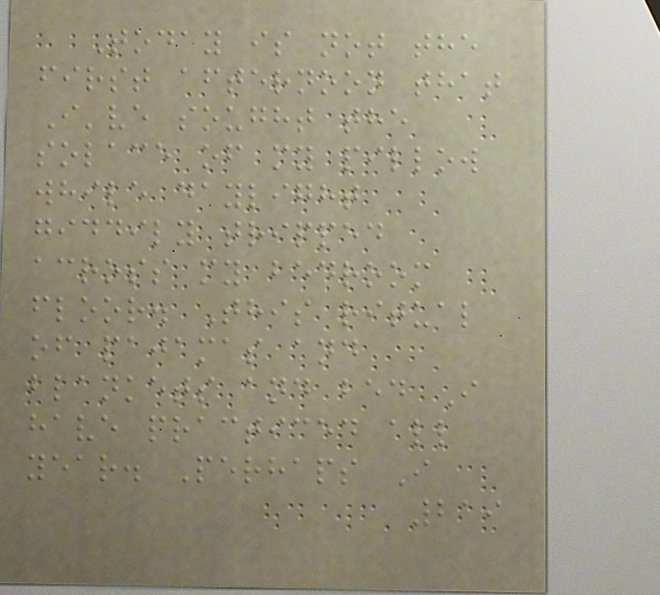Today is not the
first afternoon that
I've sought the
solace of my pillow
while daylight
giddily tripped
across my bedroom
floor. This ritual
of pajamas and
blankets and bed I
have practiced all
year. Perhaps I
219
